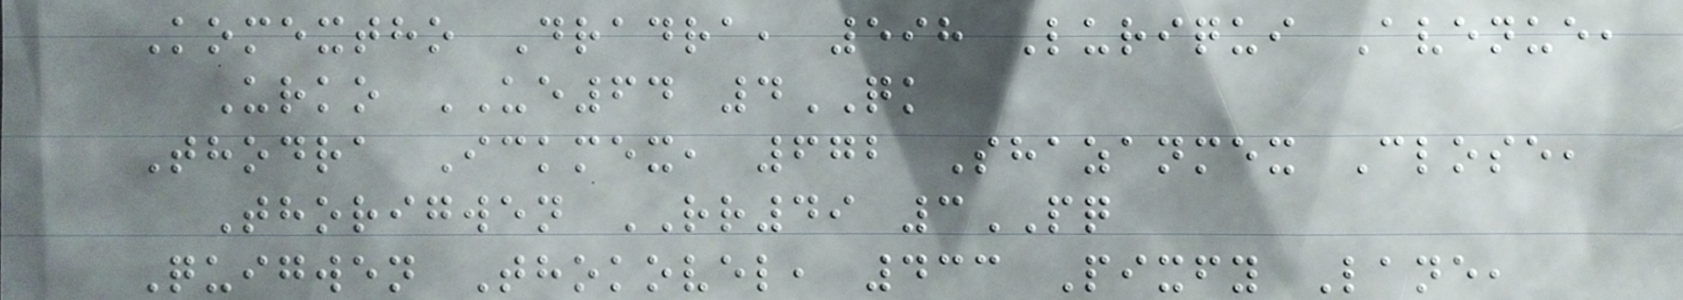Komextho Dradra, 598 Luriqui Avenue,
Urko UE64 4QK
Thodra Ickmex, 672 Shazanmex Close,
Thorigwen RR49 3PQ
Quigwen Thokovel, 433 Pixfy Lane,
